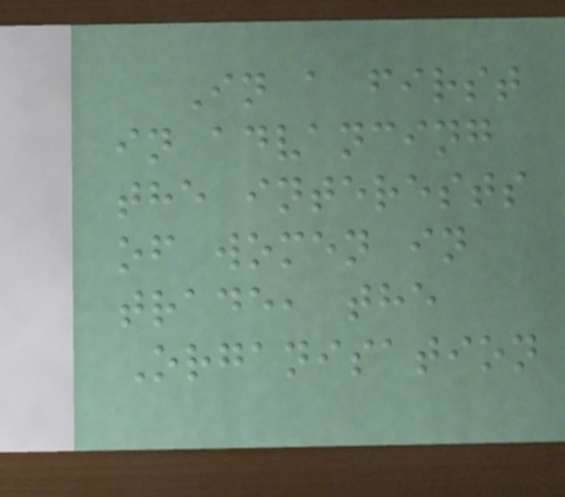In a first
in advancing
the interests
of women in
trade, the
Organisation
